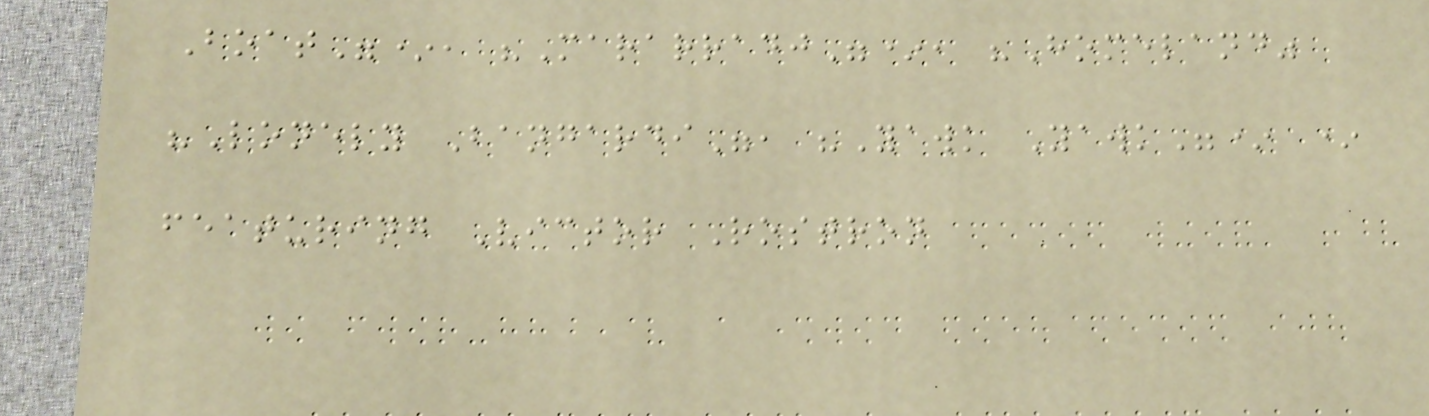Boat"*, "Mararradj"*, "Homeland"
"Lonely Bangardi", "Yawk Yawk"* *
featuring Victor Rostron
